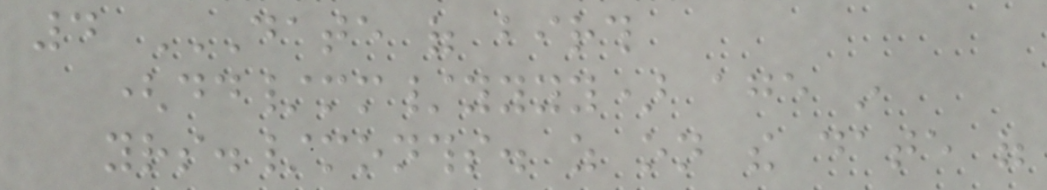4 DATE OF BIRTH
(DD/MM/YYYY) AGE IN
YRS./MONTHS. AS ON THE DATE OF
